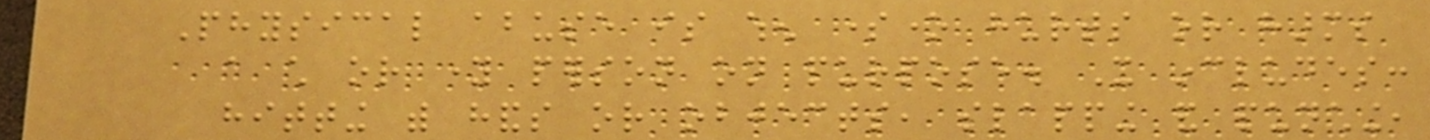Physical abuse is when someone hurts or harms
a child or young person on purpose. It includes:
hitting with hands or objects, slapping and punching,
